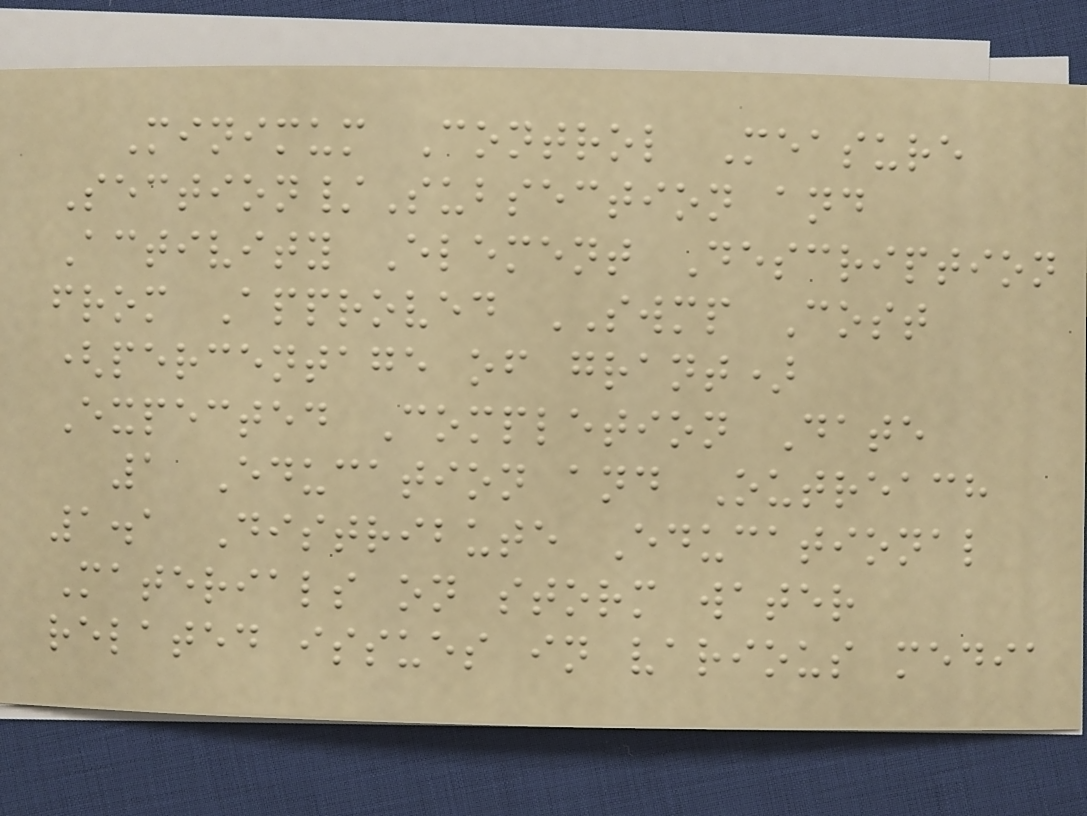Minimum Control Measure
Section/Subsection and
Activity Element Description
from Approved SWMP Cost
(percentage of grant)
Expected Completion Date
1 Education and Outreach
1.1 Distribute Educational
Materials on storm water
related issues in various media
